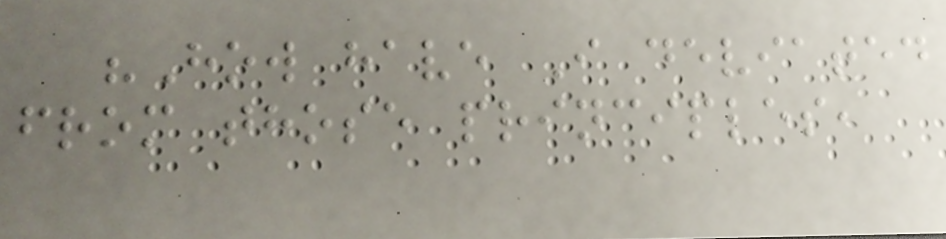"How have I deviated
from those principles,
